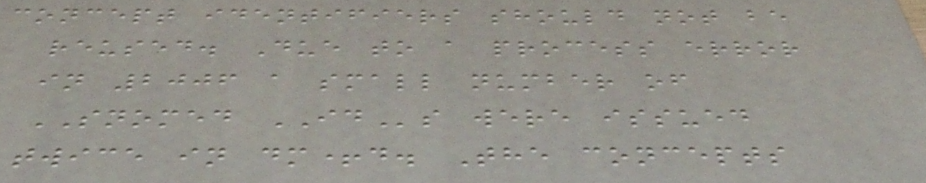concept identifiers should not be
reused. Due to a process error
in 2006 a small number of
SNOMED IDs were issued
twice in dm+d. The concepts
